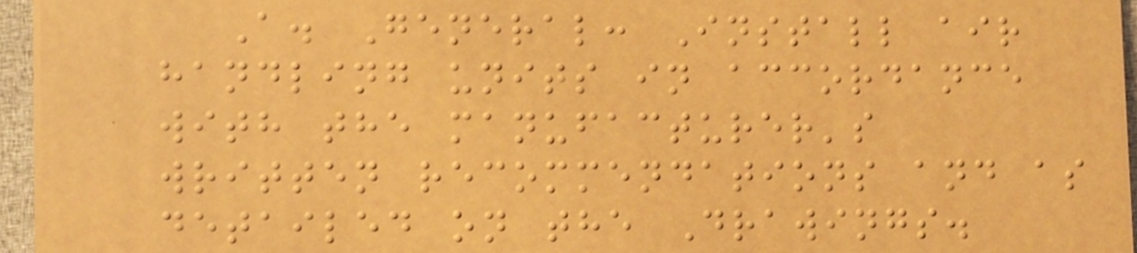A. General: Install air
handling units in accordance
with the manufacturer's
written recommendations and as
detailed on the Drawings.
